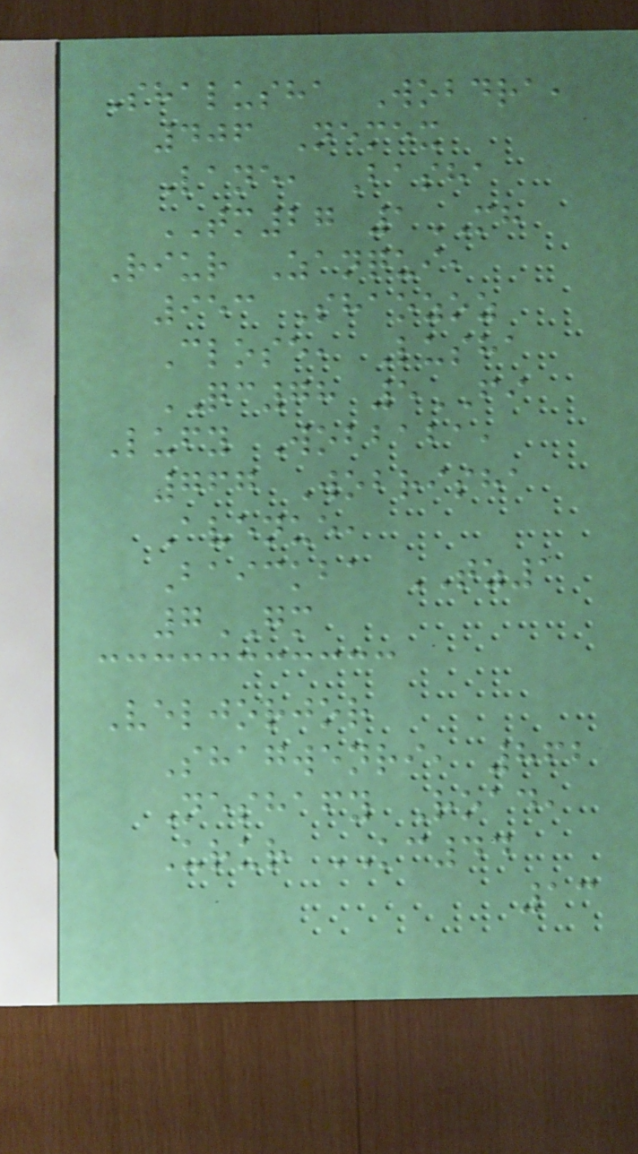Shalusha Wobdra,
406 Nemex
Lane, Basha
TM27 1MH
Riur Zanqui,
953 Shaozoz
Close, Lusha
QC78 5FI
Lufy Wobbaba,
767 Wobrisha
Avenue,
Baickba TZ1
7GM
Veljorjor
Shagwenri, 862
Neshafy Road,
Urur KC44
13
